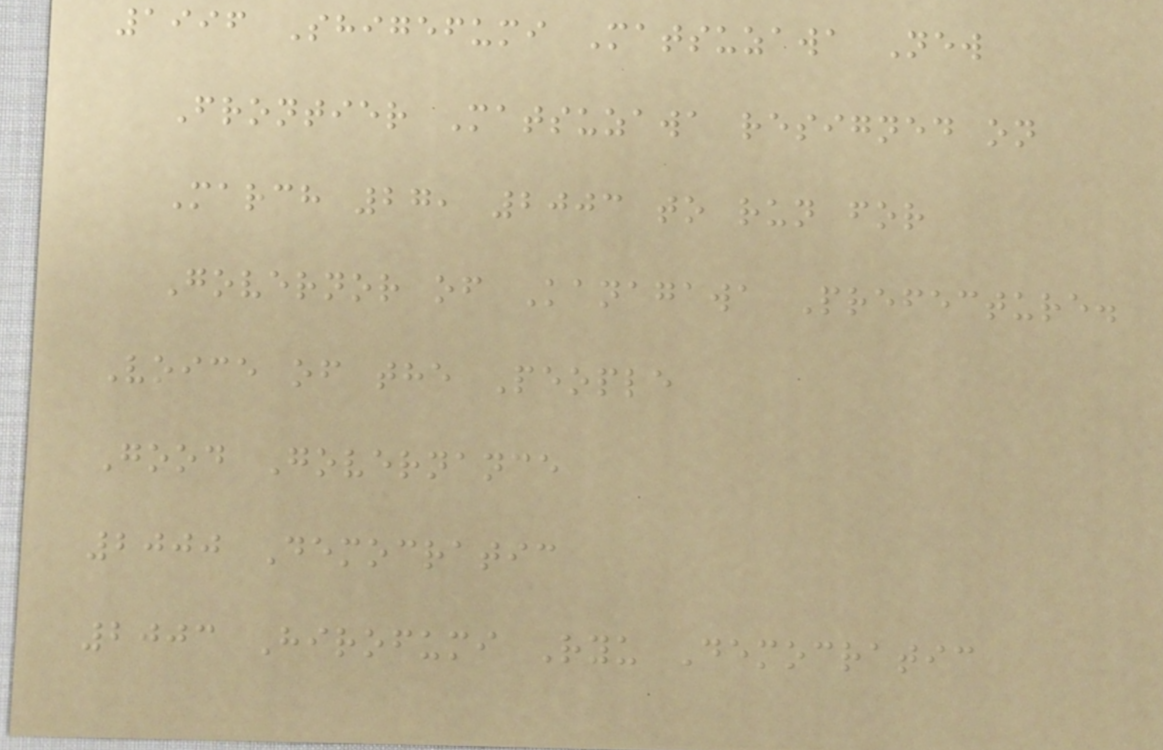1996 Shigefumi Matsuzawa New
Frontier Matsuzawa resigned on
March 27, 2003 to run for
Governor of Kanagawa Prefecture.
Voice of the People
Good Governance
2000 Democratic
2003 Hirofumi Ryu Democratic
